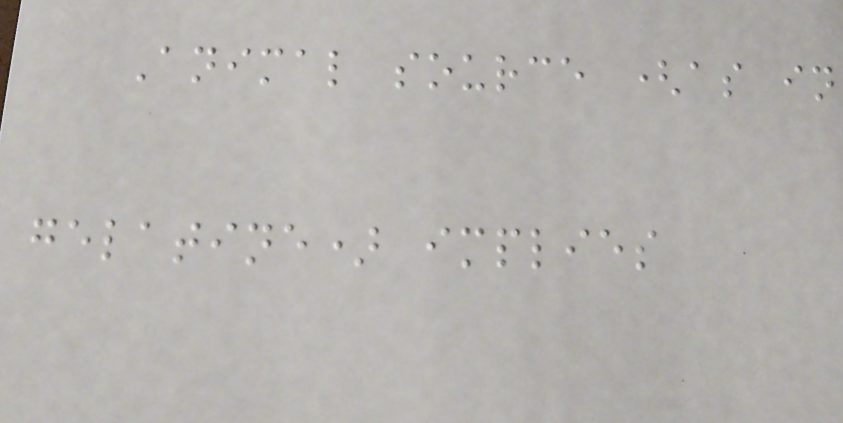Animal source (as in
gelatine) implies
